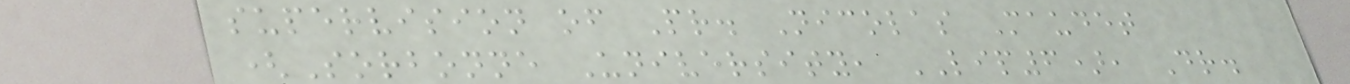supervision of Pr. Nicolas Maudet
(Sorbonne University, LIP6), Dr.
